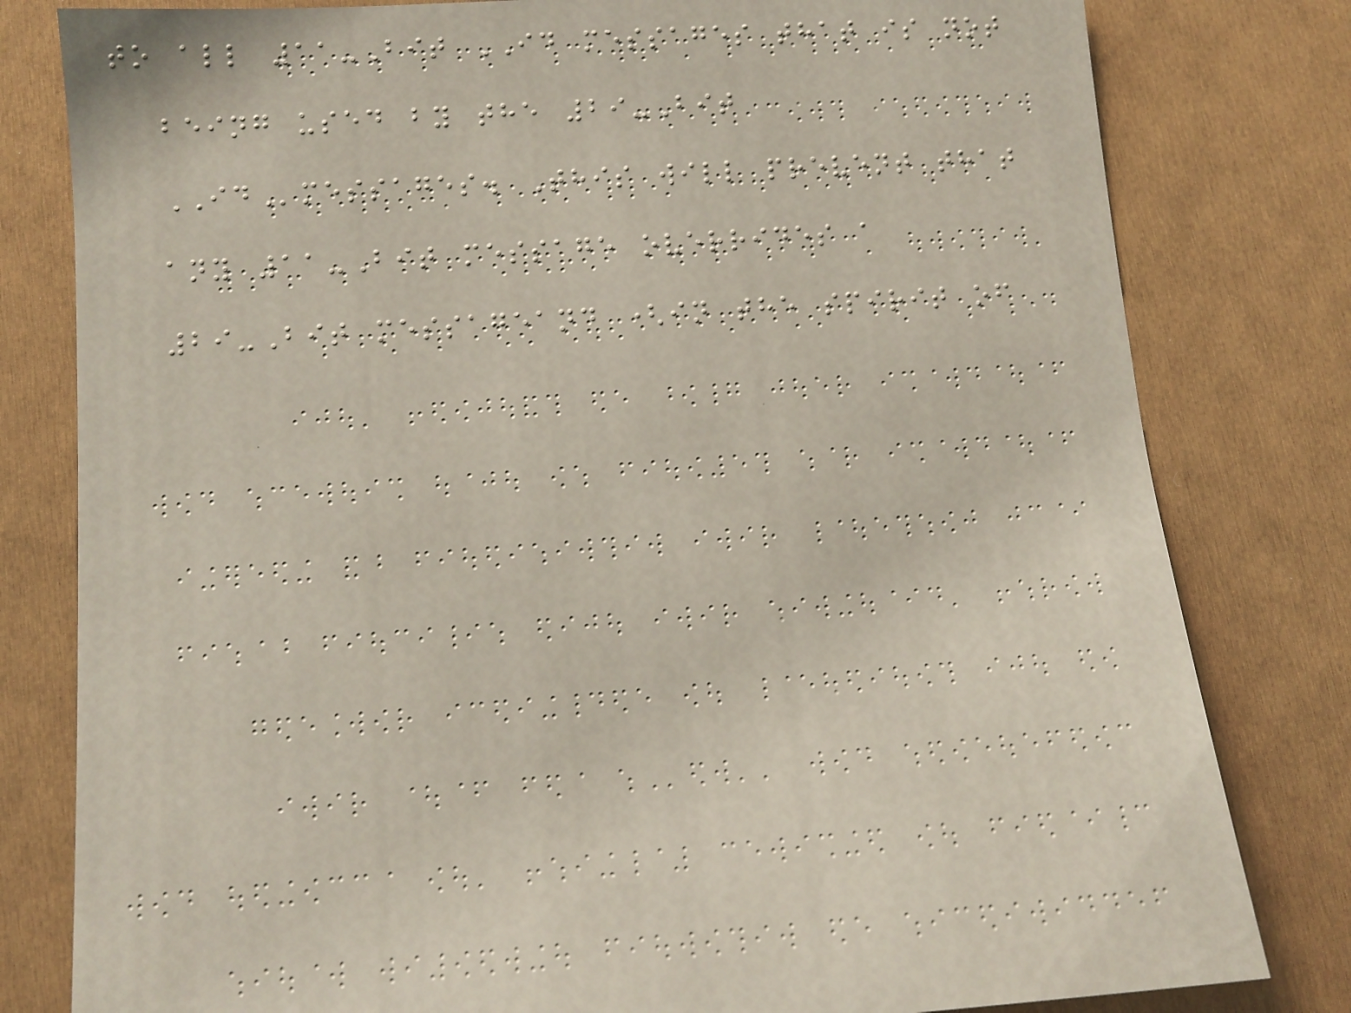to all 11-Bit ID messages that is not
being used by the 29-Bit
IDmessages. This will prevent that
any 11-Bit message overrides a
29-Bit messageand (in the spirit of
